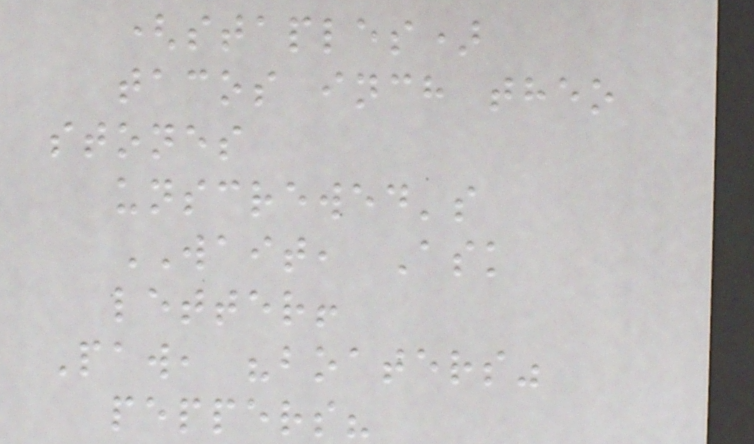(staples)
tacos inch theo
stones
unscrewed's
WAIT, Ask
letter!
Paw, "boaters"
peppers?
